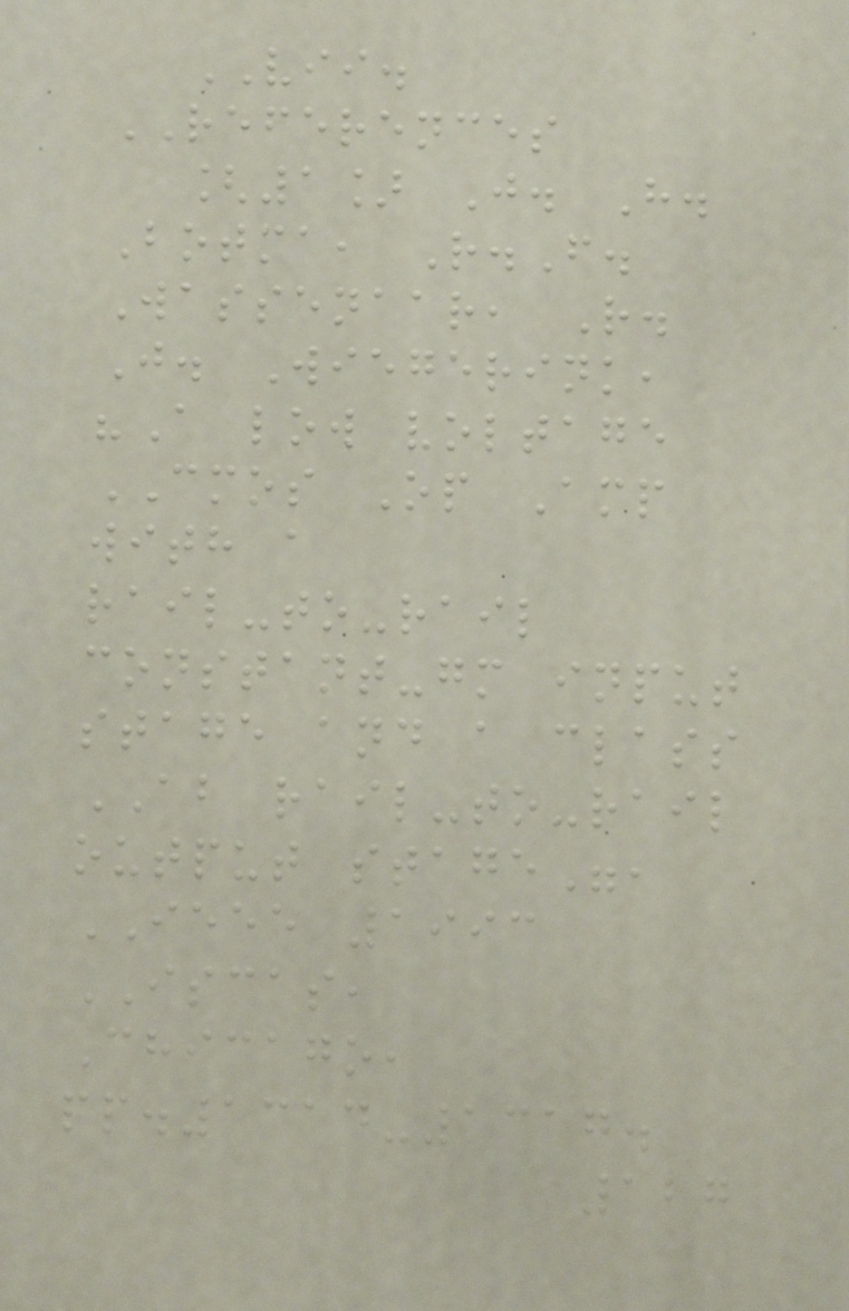VII.
REFERENCES
[1] J. H.
Botma, R.F.
Wassenaar, R.
J. Wiegerink,
"A low voltage
CMOS Op Amp
with a
rail-to-rail
constant-gm input
stage and a class
AB rail-to-rail
output stage",
IEEE 1993
ISCAS,
Chicago,
pp.1314-1317.
127
